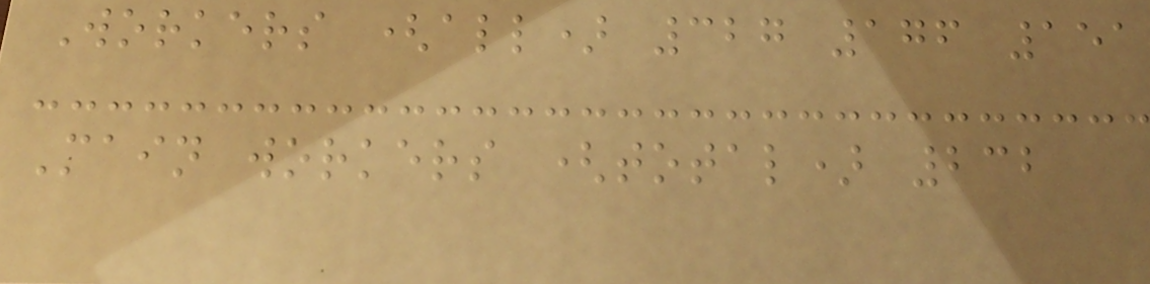Workers (all) 327 176 151
Main workers (total) 232
